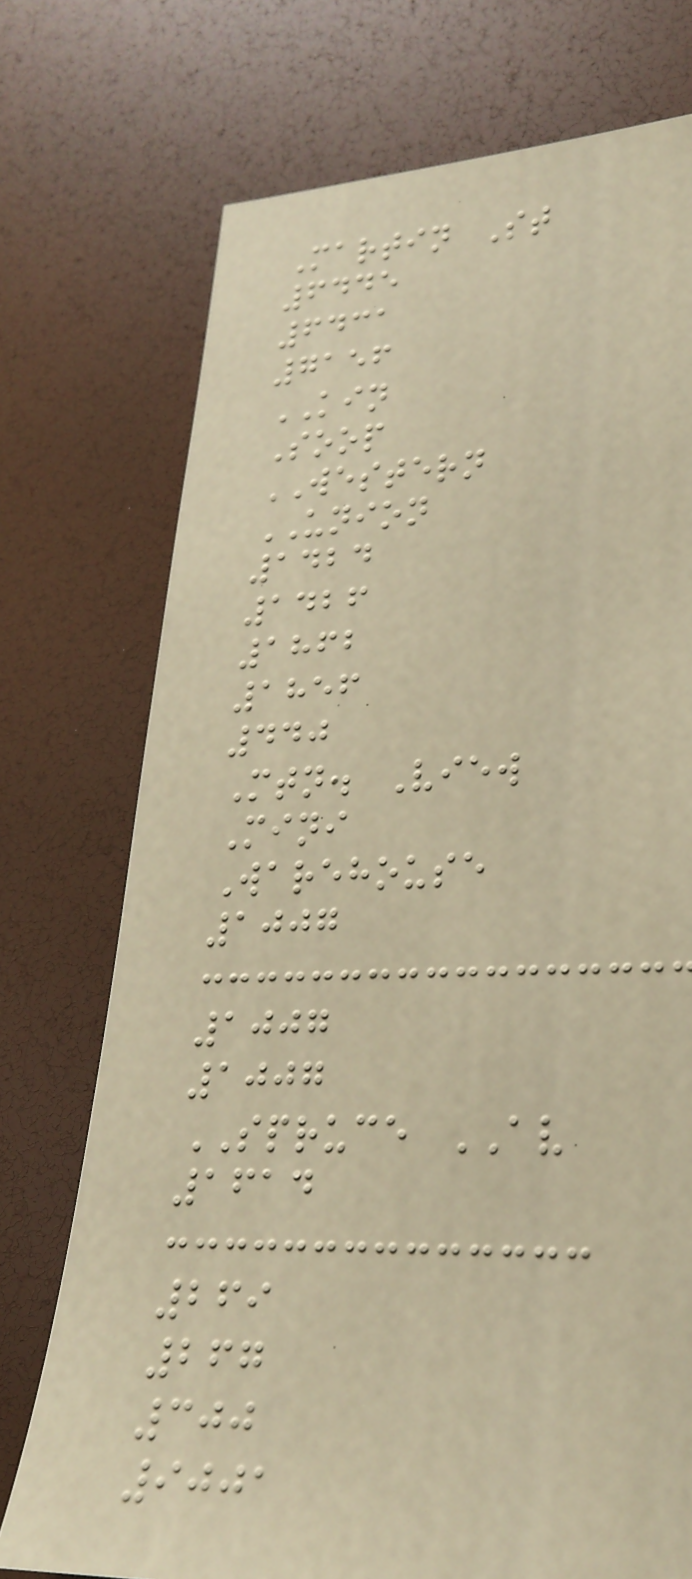Martin St
6445
6431
7156
KIN
Soop
WESTERN
UNION
1424
1426
1862
1856
440
Mtn. View
Mini
Warehouse
1007
1007
1007
SPRUCE AV
1614
269
267
300
9001
